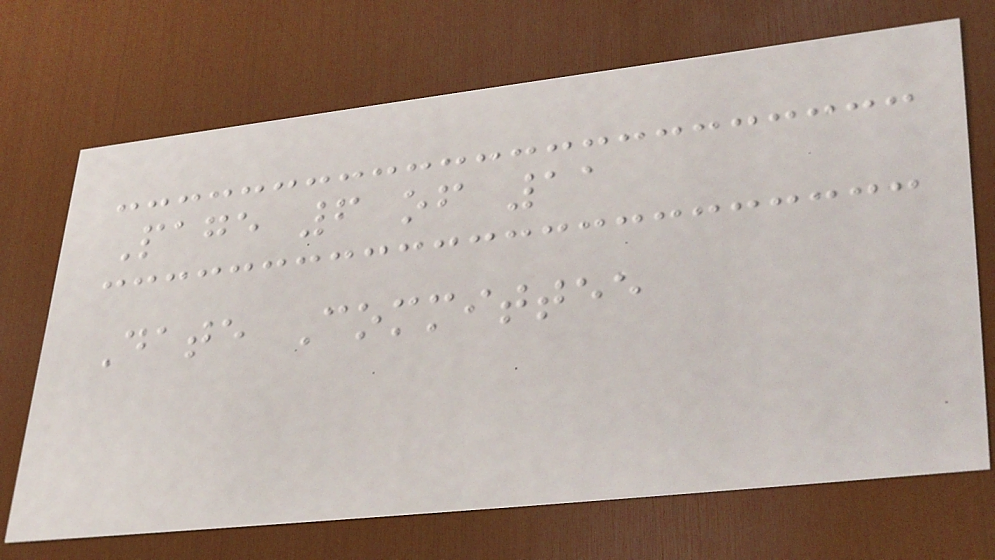Page 6 of 11
Date Committee
